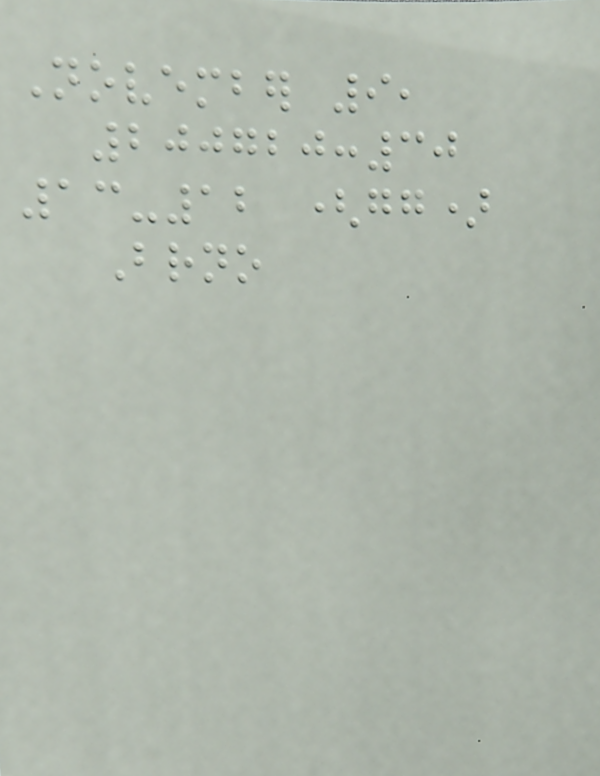November 9,
200720:30
13-12 (gg)
Brno
